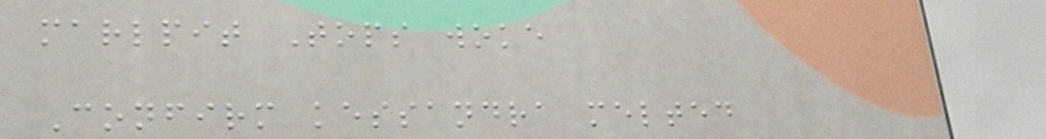marlpit Tops woke
Confirm kessandra melted
